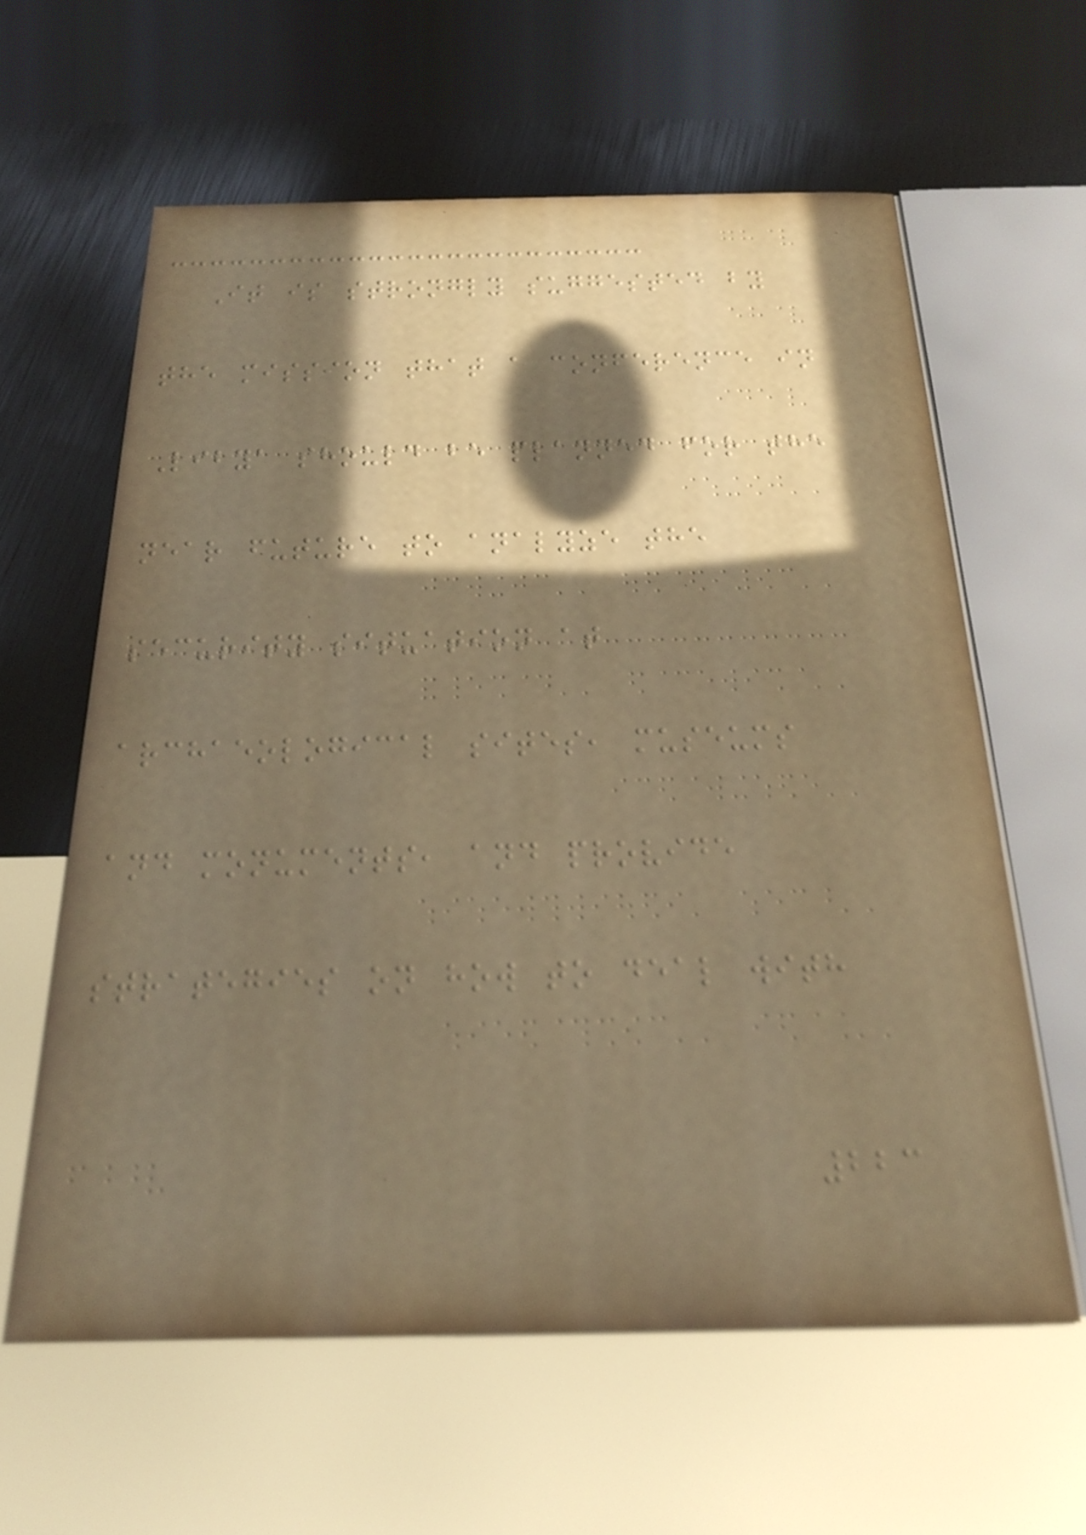It is strongly suggested by
the mission that a conference in
Libya should be planned for the
near future to analyze the
security situation at
archaeological sites, museums
and monuments, and provide
strategies on how to deal with
223
